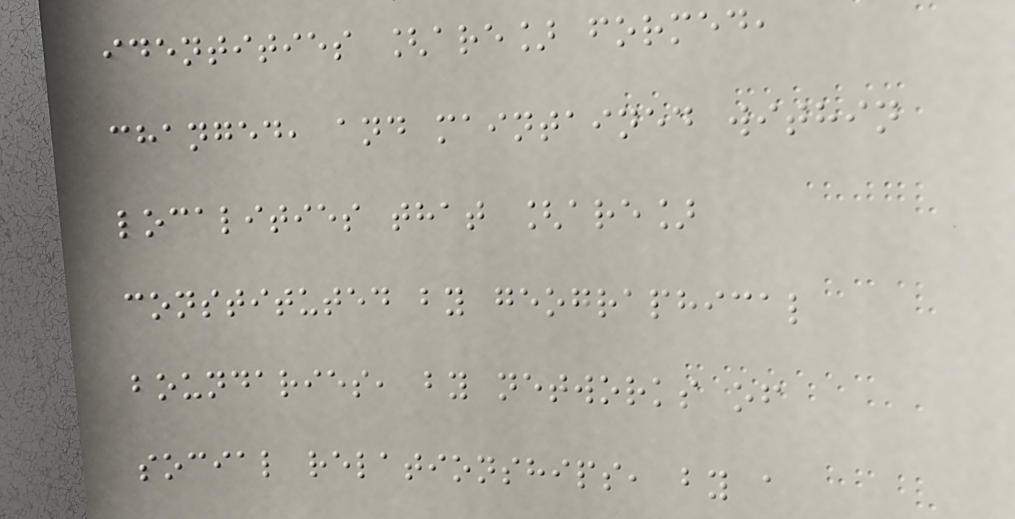identities [are] formed,
changed, and maintained within
localities that [are]
constituted by geographical
boundaries, by networks of
social relationships, by a
